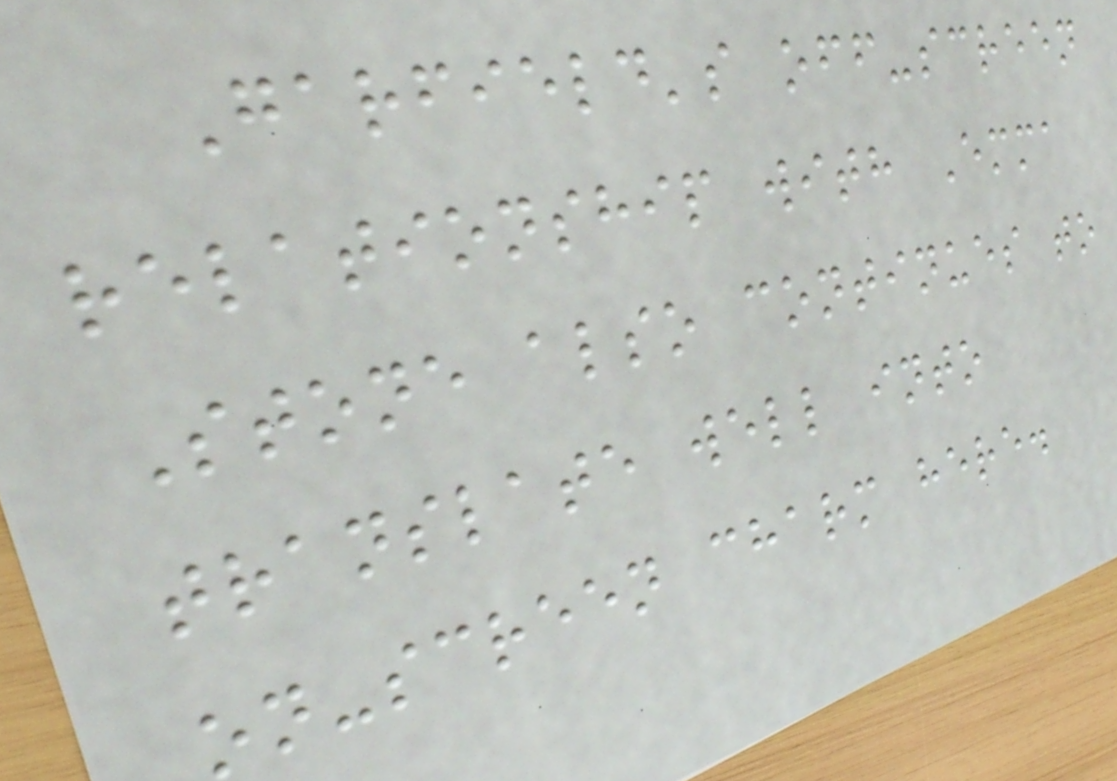Garfield's off-screen
relationship with Emma
Stone also continues to
translate well into
on-screen charm here.
